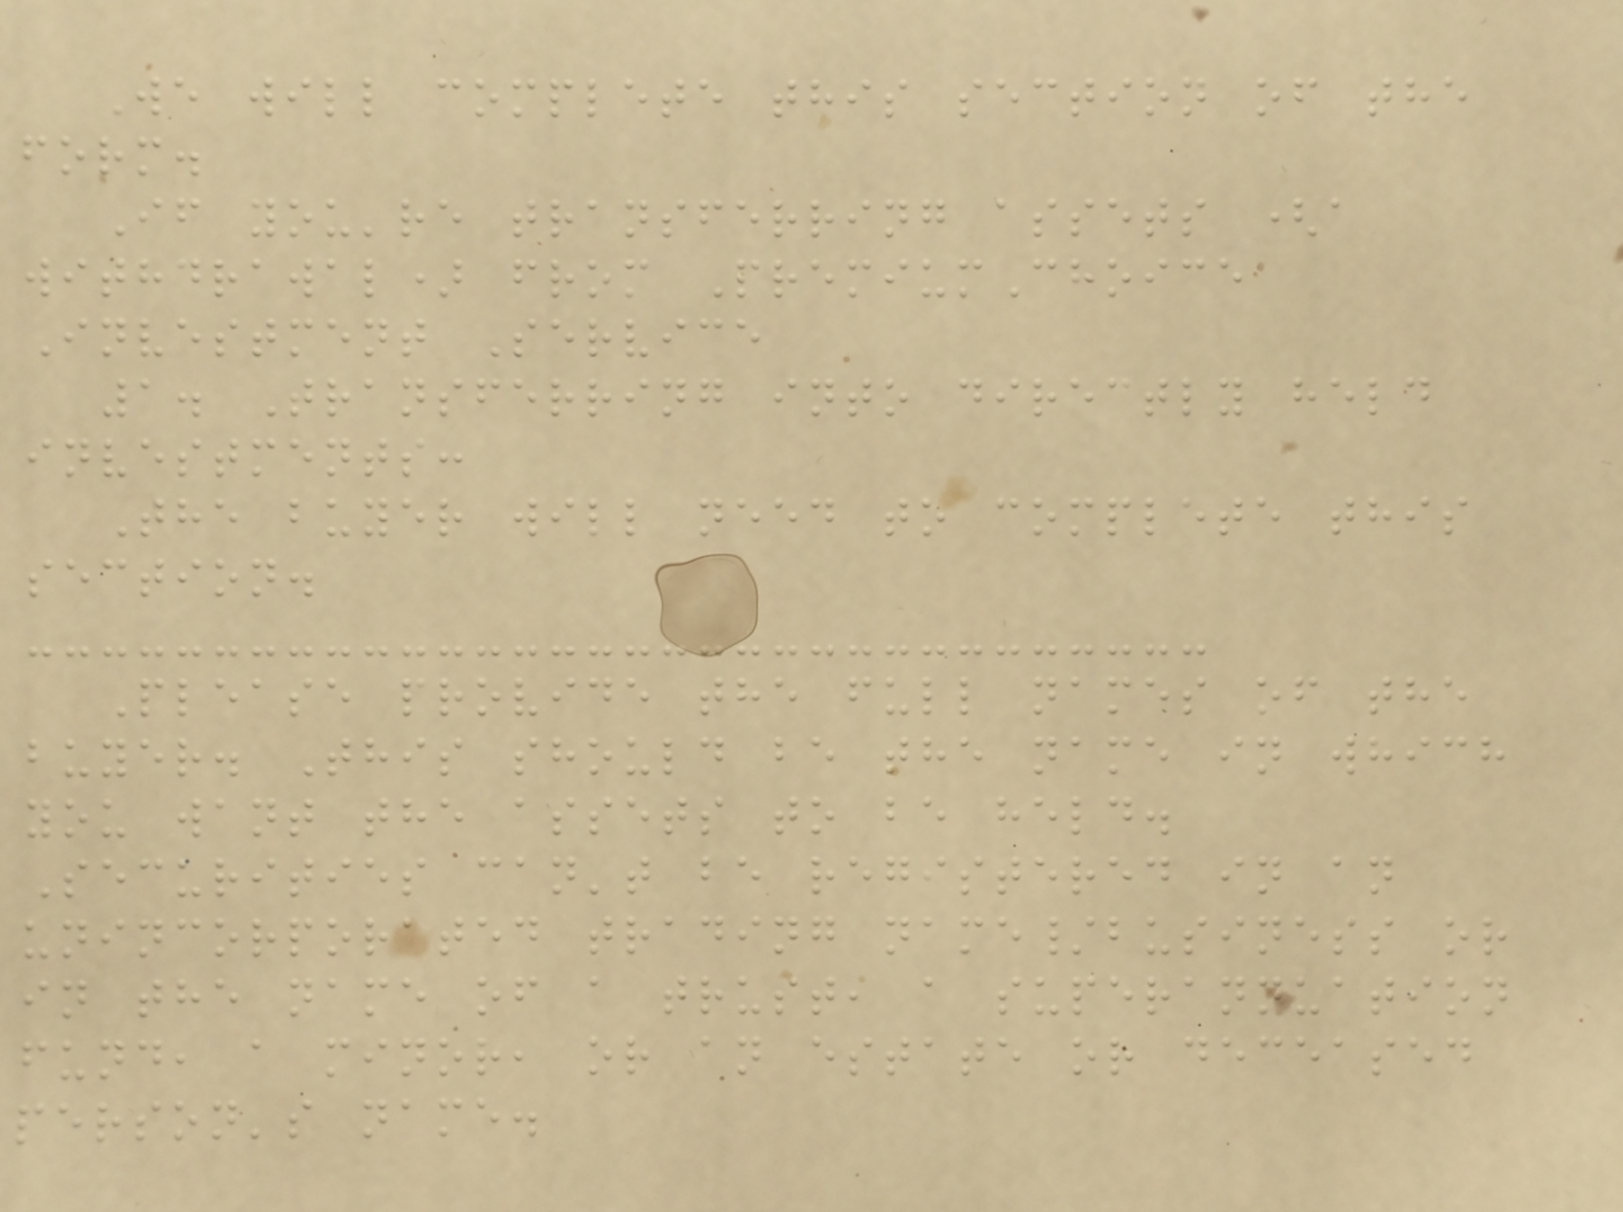We will complete this section of the
form.
If you're transferring assets (a
withdrawal) from PremiumChoice
Investment Service
1. Transferring into directly held
investments:
The buyer will need to complete this
section.
Please provide the full names of the
buyer. This should be the name in which
you want the assets to be held.
Securities can't be registered in an
unincorporated trading name/business or
in the name of a trust, a superannuation
fund, a minor, or an estate or deceased
person's name.
